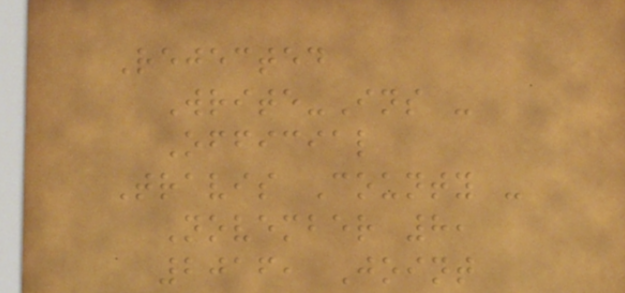Rejected
Write-Ins -
Official
Travis County -
November 8,
2016, Joint
